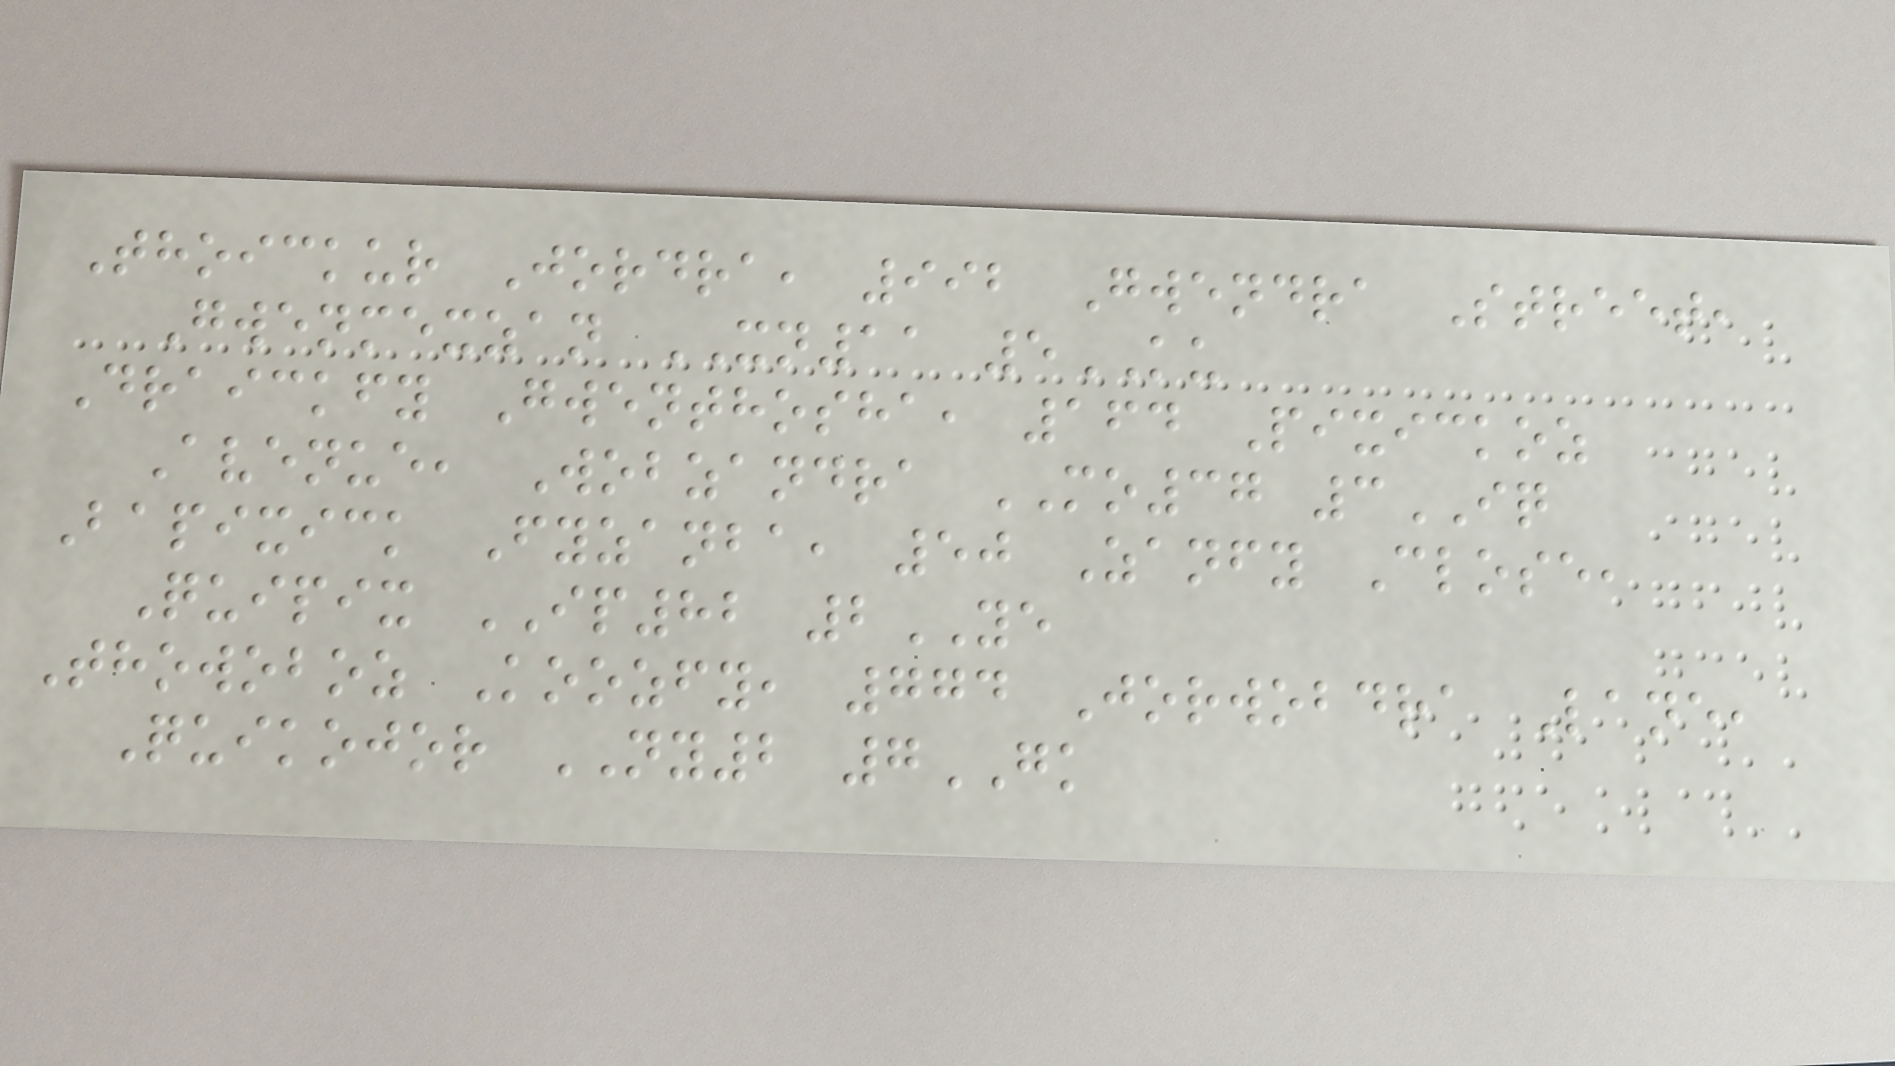Thoickur Jordra, 992 Gwendra Street,
Gwenmexzan XN11 5KU
Draickfy Gwenthosha, 164 Pixickoz
Avenue, Wobzandra MO37 3IQ
Bapixick Fyzanba, 50 Zanfy Close,
Quipix IP82 2YE
Thowoboz Koozfy, 774 Jorwobdra Lane,
Quikojor NY2 7GK
